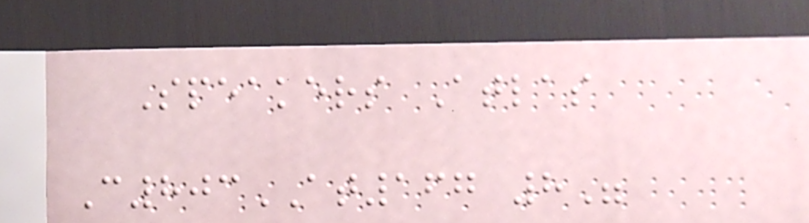Speakers Atlas
C803AT167 8"
